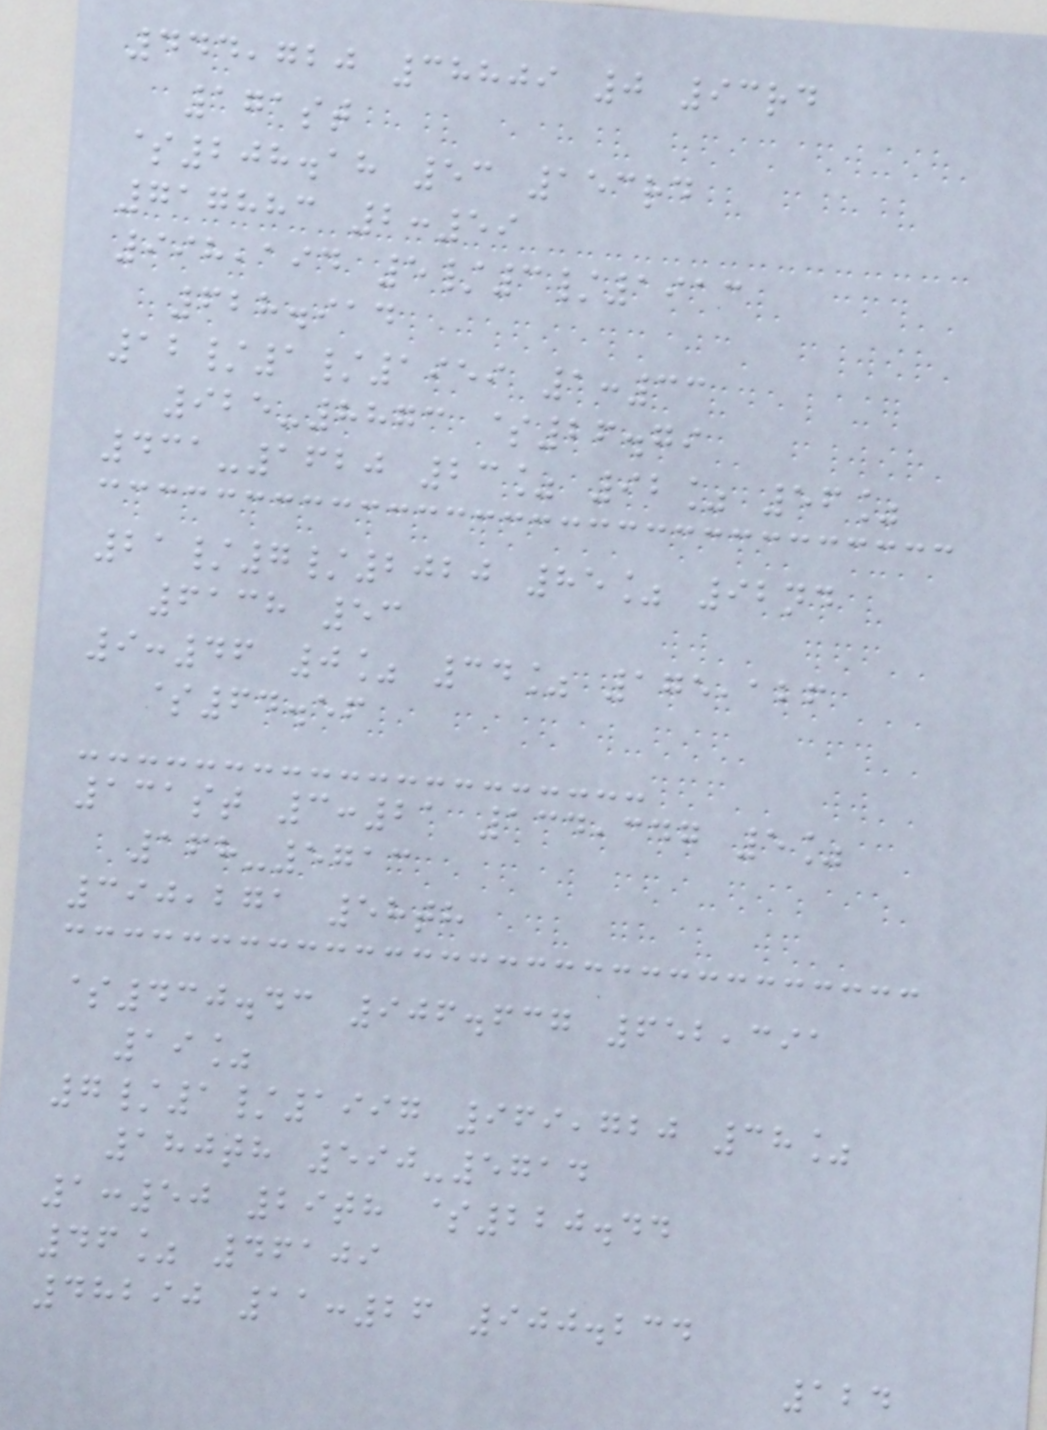444,720 38809 0 93rd
171st
$208.18 53 153rd
717883 2:59
998,194 5/3/1913
628.914
12/1/1959 1:33
925-8873 $26.79
431-1620 23% 92% 56%
21/7/2020 85% 92nd
6138 53
9:46 0% 34% 175,126
$64.56
131st 3:21 134,347 5%
168-5713
390,271 58th
$430.43 906.637 652,391
19%
7/1/1997 969,720 38%
180th 590-5714
1:50 29th $220.44
46% 46109
48290 11:26 900.234
124
